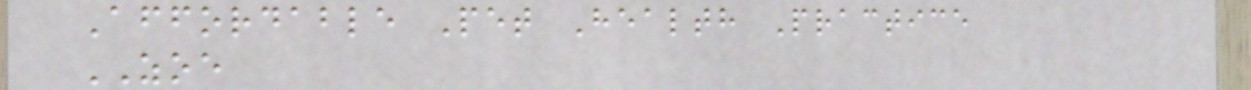Affordable Pet Health Practice
ZOE
